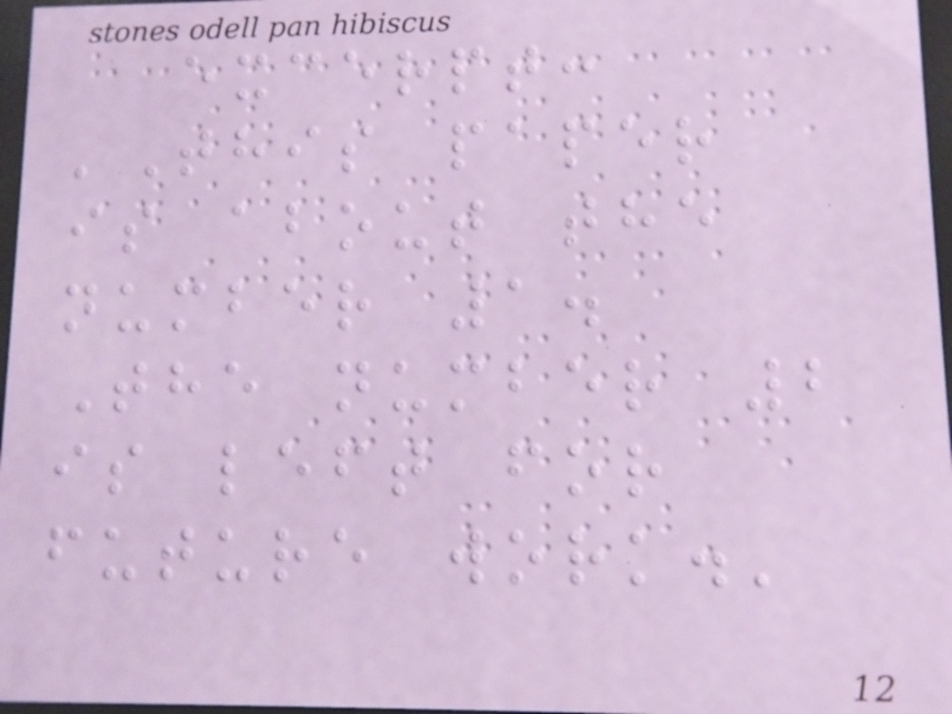excerpt:
'This paper
is about the
number 1.
The number 2
is left for
future work.'
